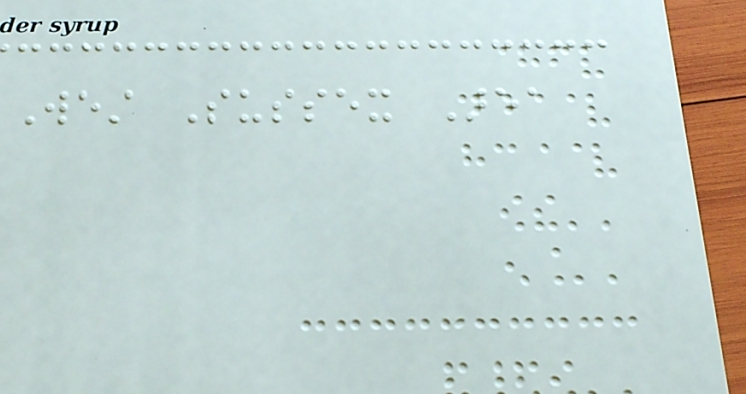West Sussex Area
